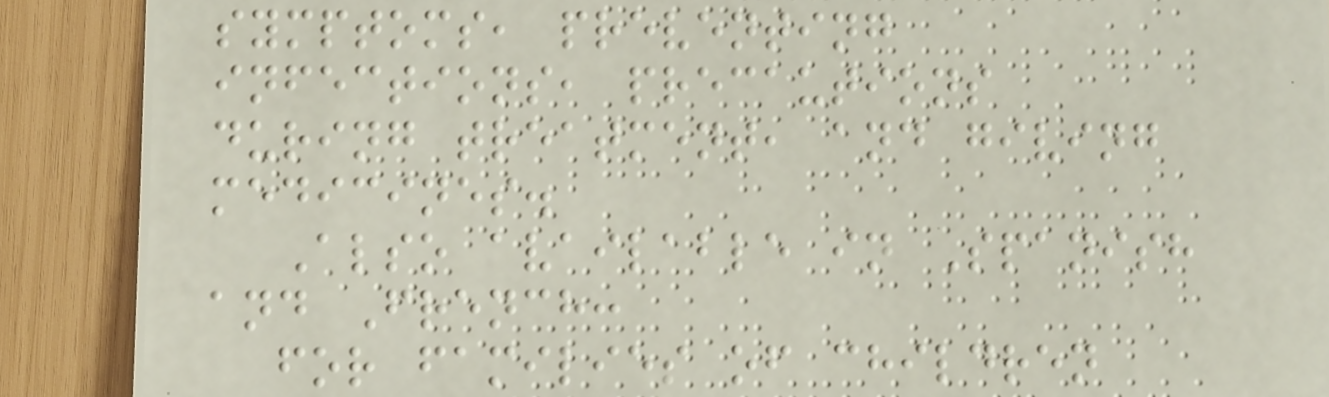symptoms, preventing
infections, precautions
during treatment, and giving
medicines.
Also available in Spanish
and French:
for families of children
